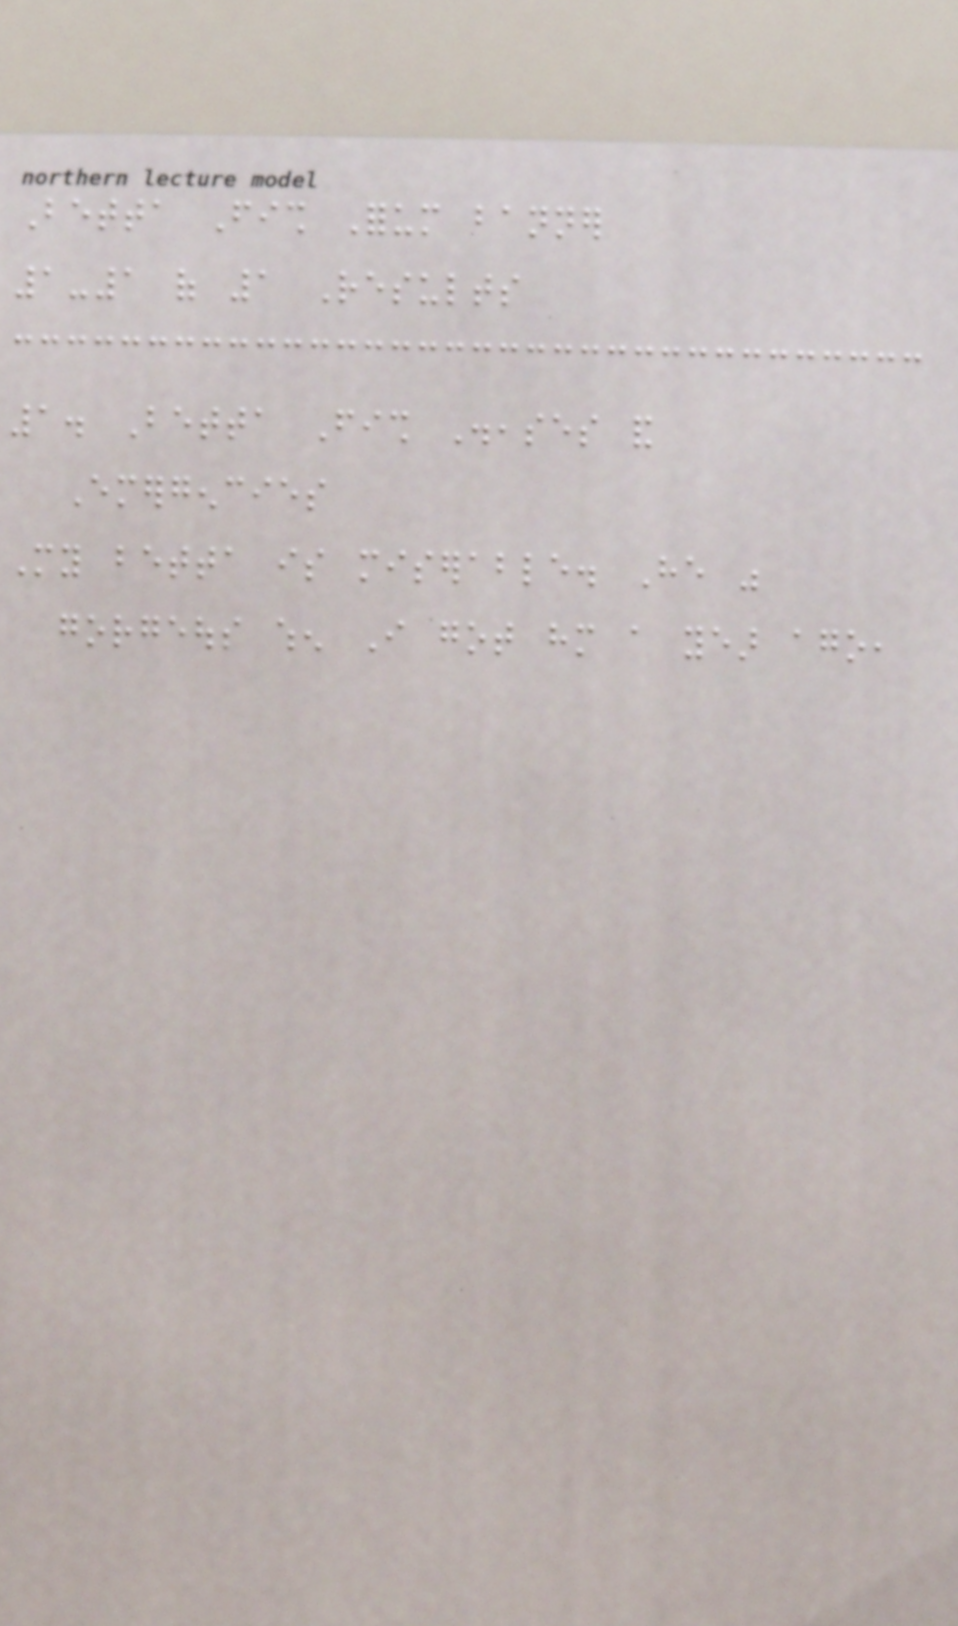Betta Fish Forum banner
1-1 of 1 Results
1. Betta Fish Diseases and
Emergencies
My betta is miserable. He was
gorgeous when I got him a year ago,
